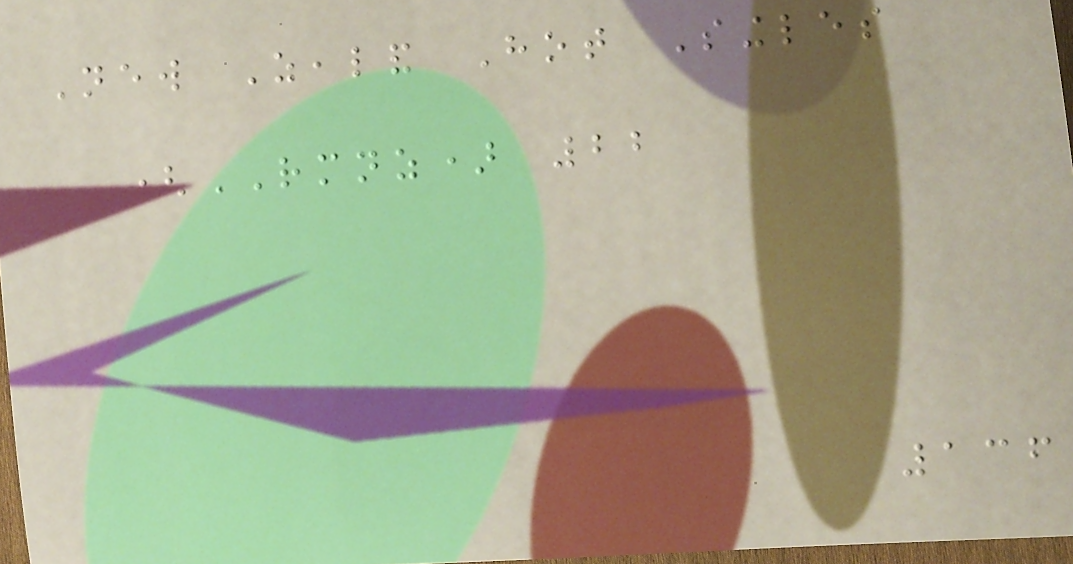New Zealand Hot Singles
(RMNZ) 22
136
